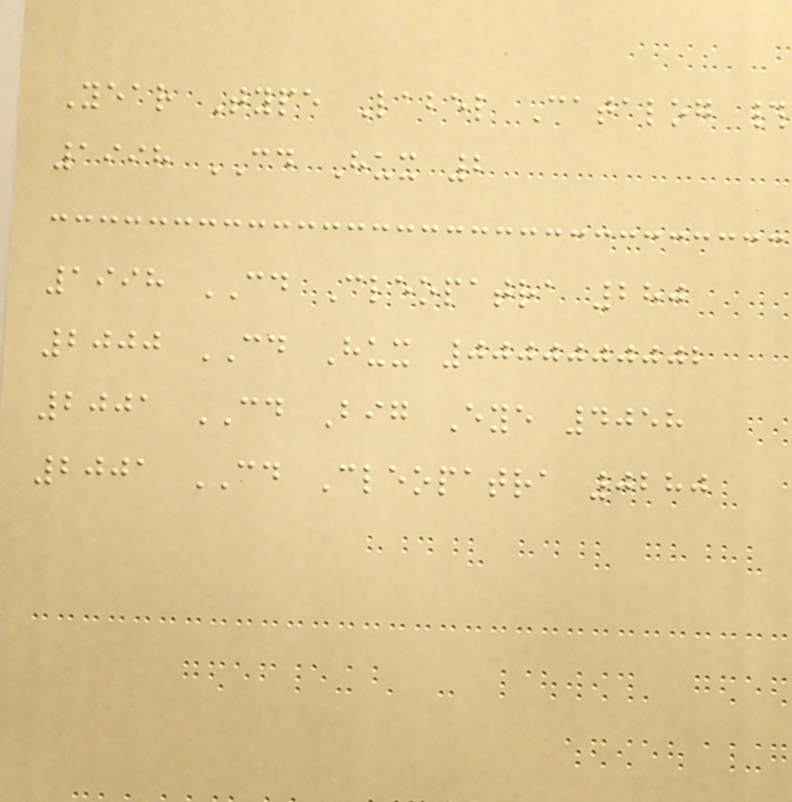Year Type Label Catalog #
1998 CD Hux 2
1998 CD Cleopatra 280
2000 CD Hux 0000000002
2001 CD Big Eye 4058
2001 CD Cleopatra 0280
